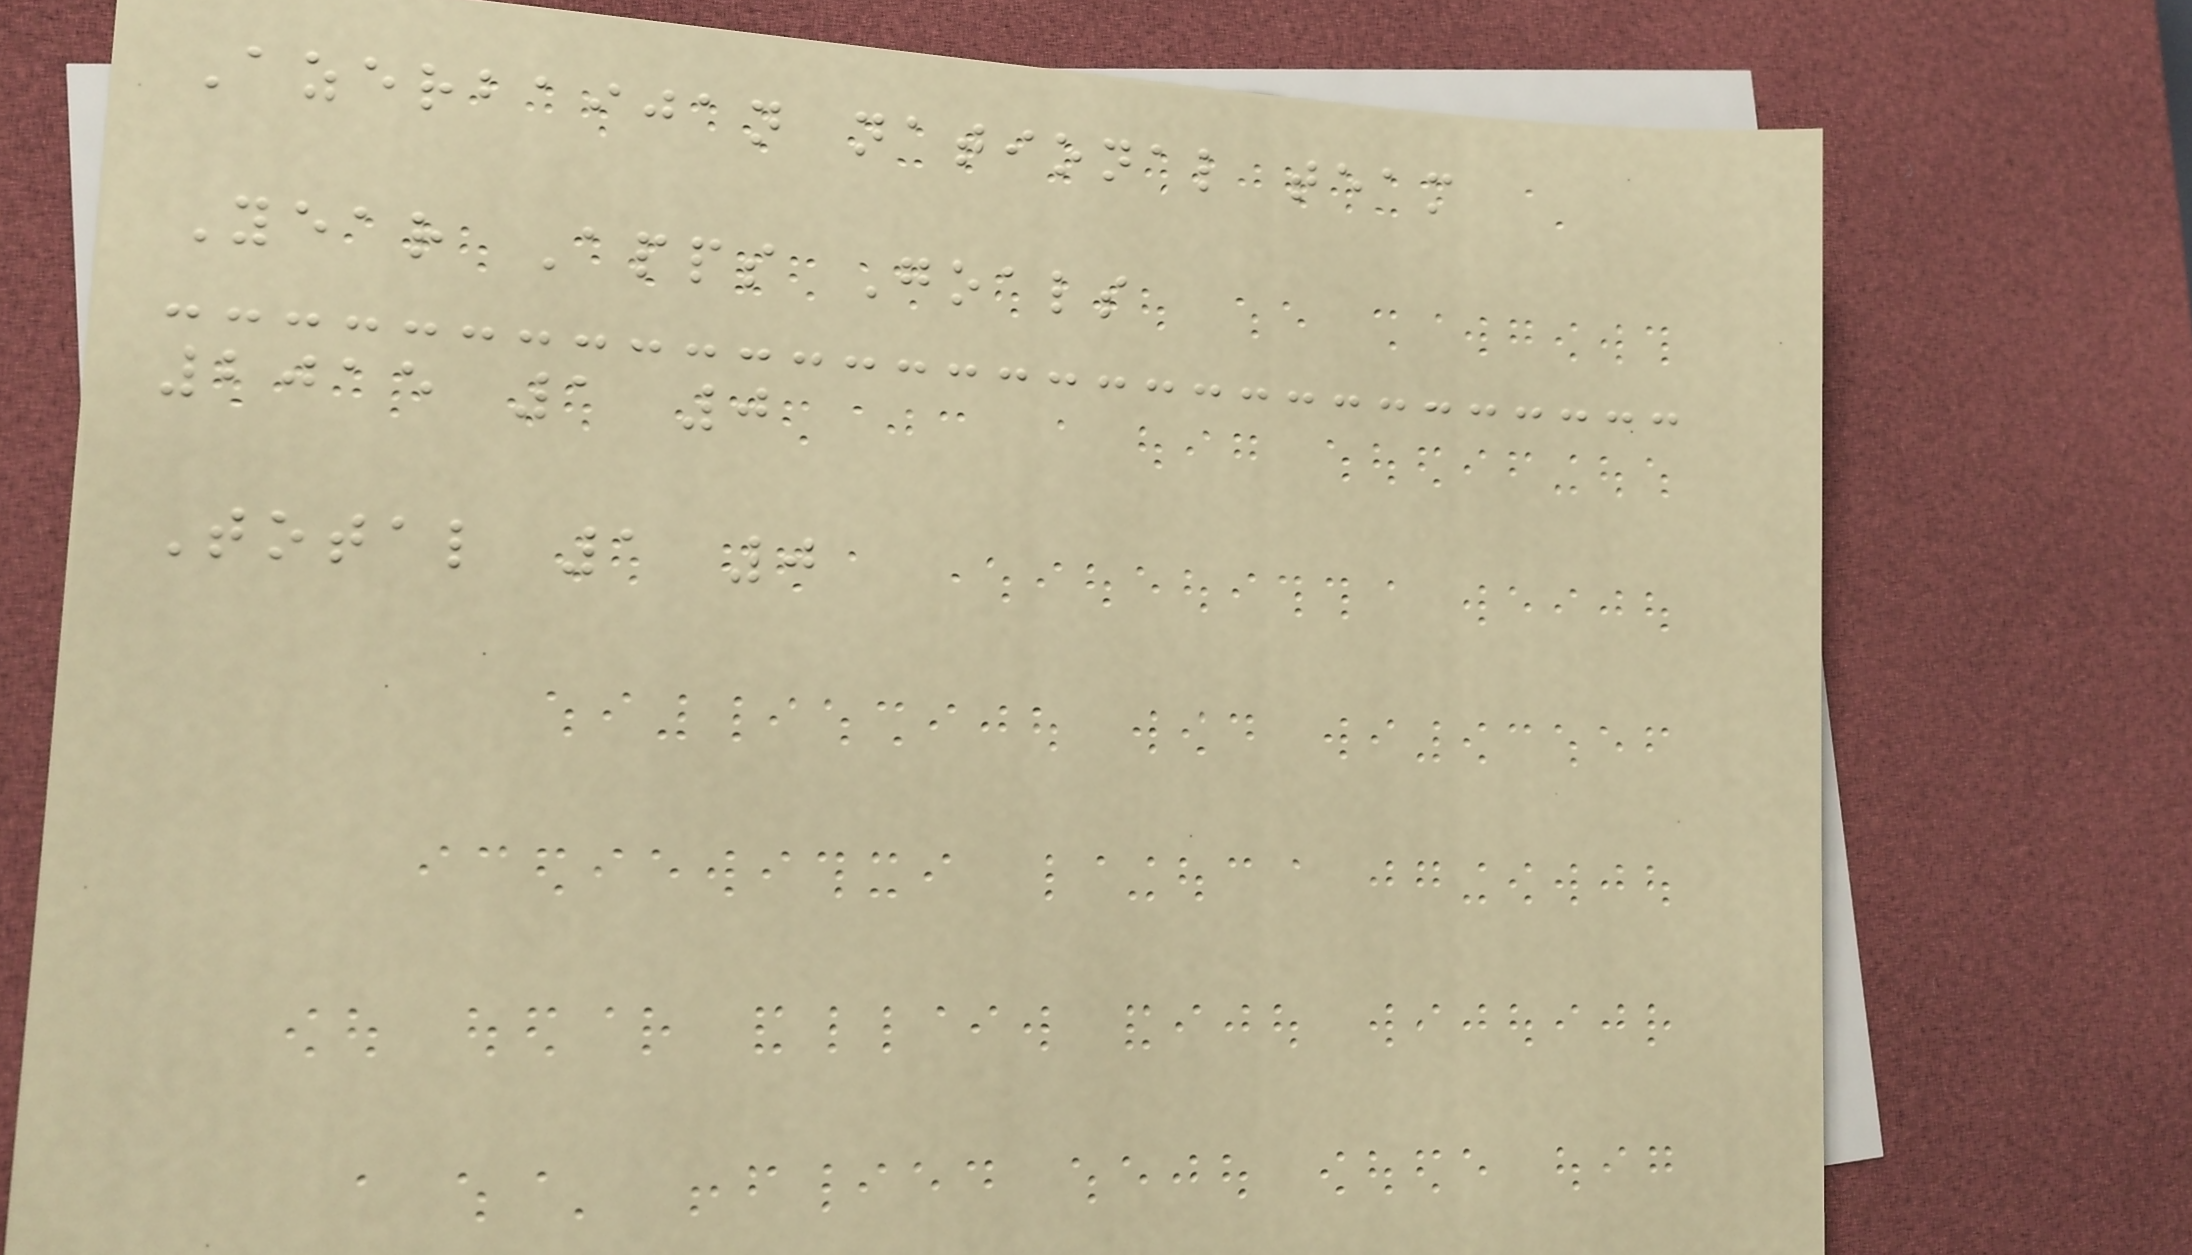Azerbaijan national team
Year Apps Goals
2015 1 0
Total 1 0
